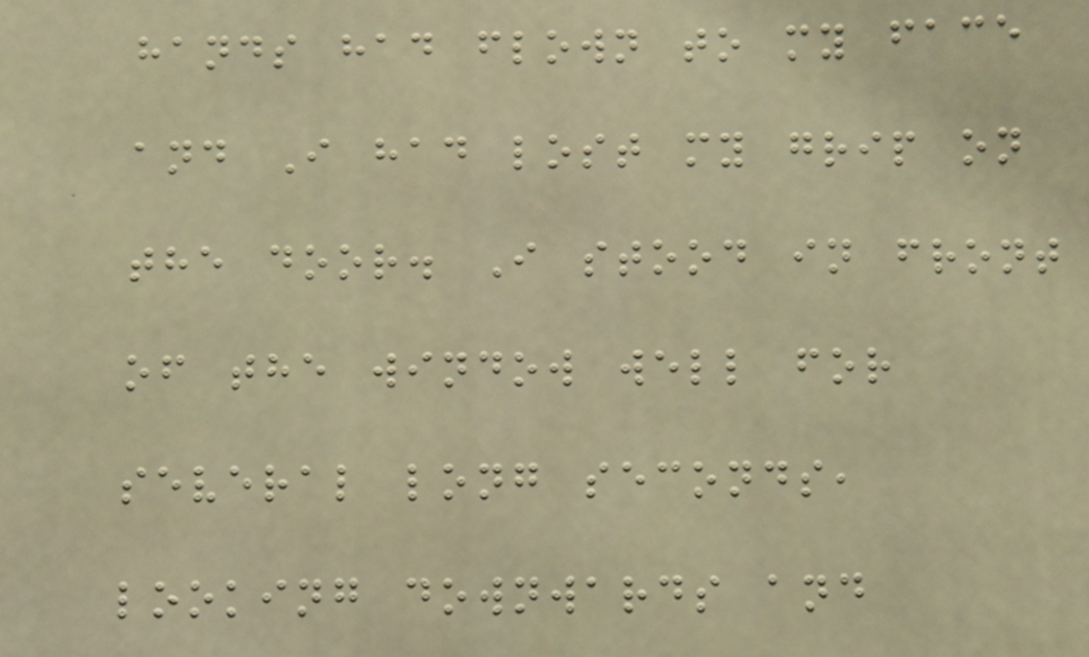hands had flown to my face
and I had lost my grip on
the door. I stood in front
of the window well for
several long seconds,
looking downwards and
